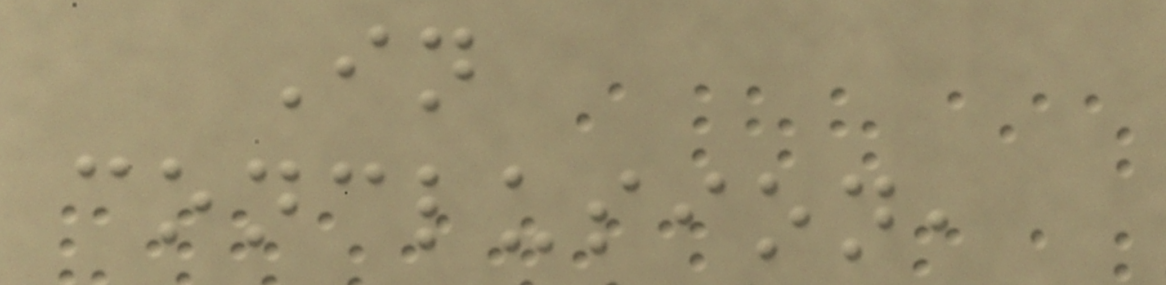In
conclusion,
